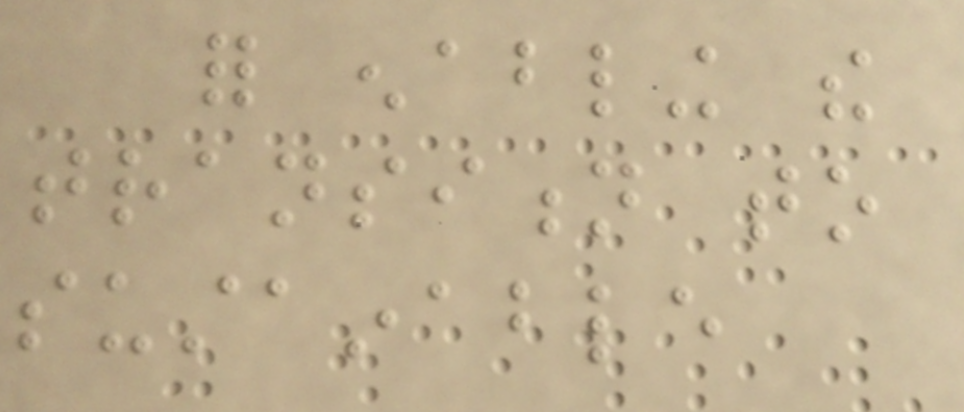for enabling the
transition to
sustainable
